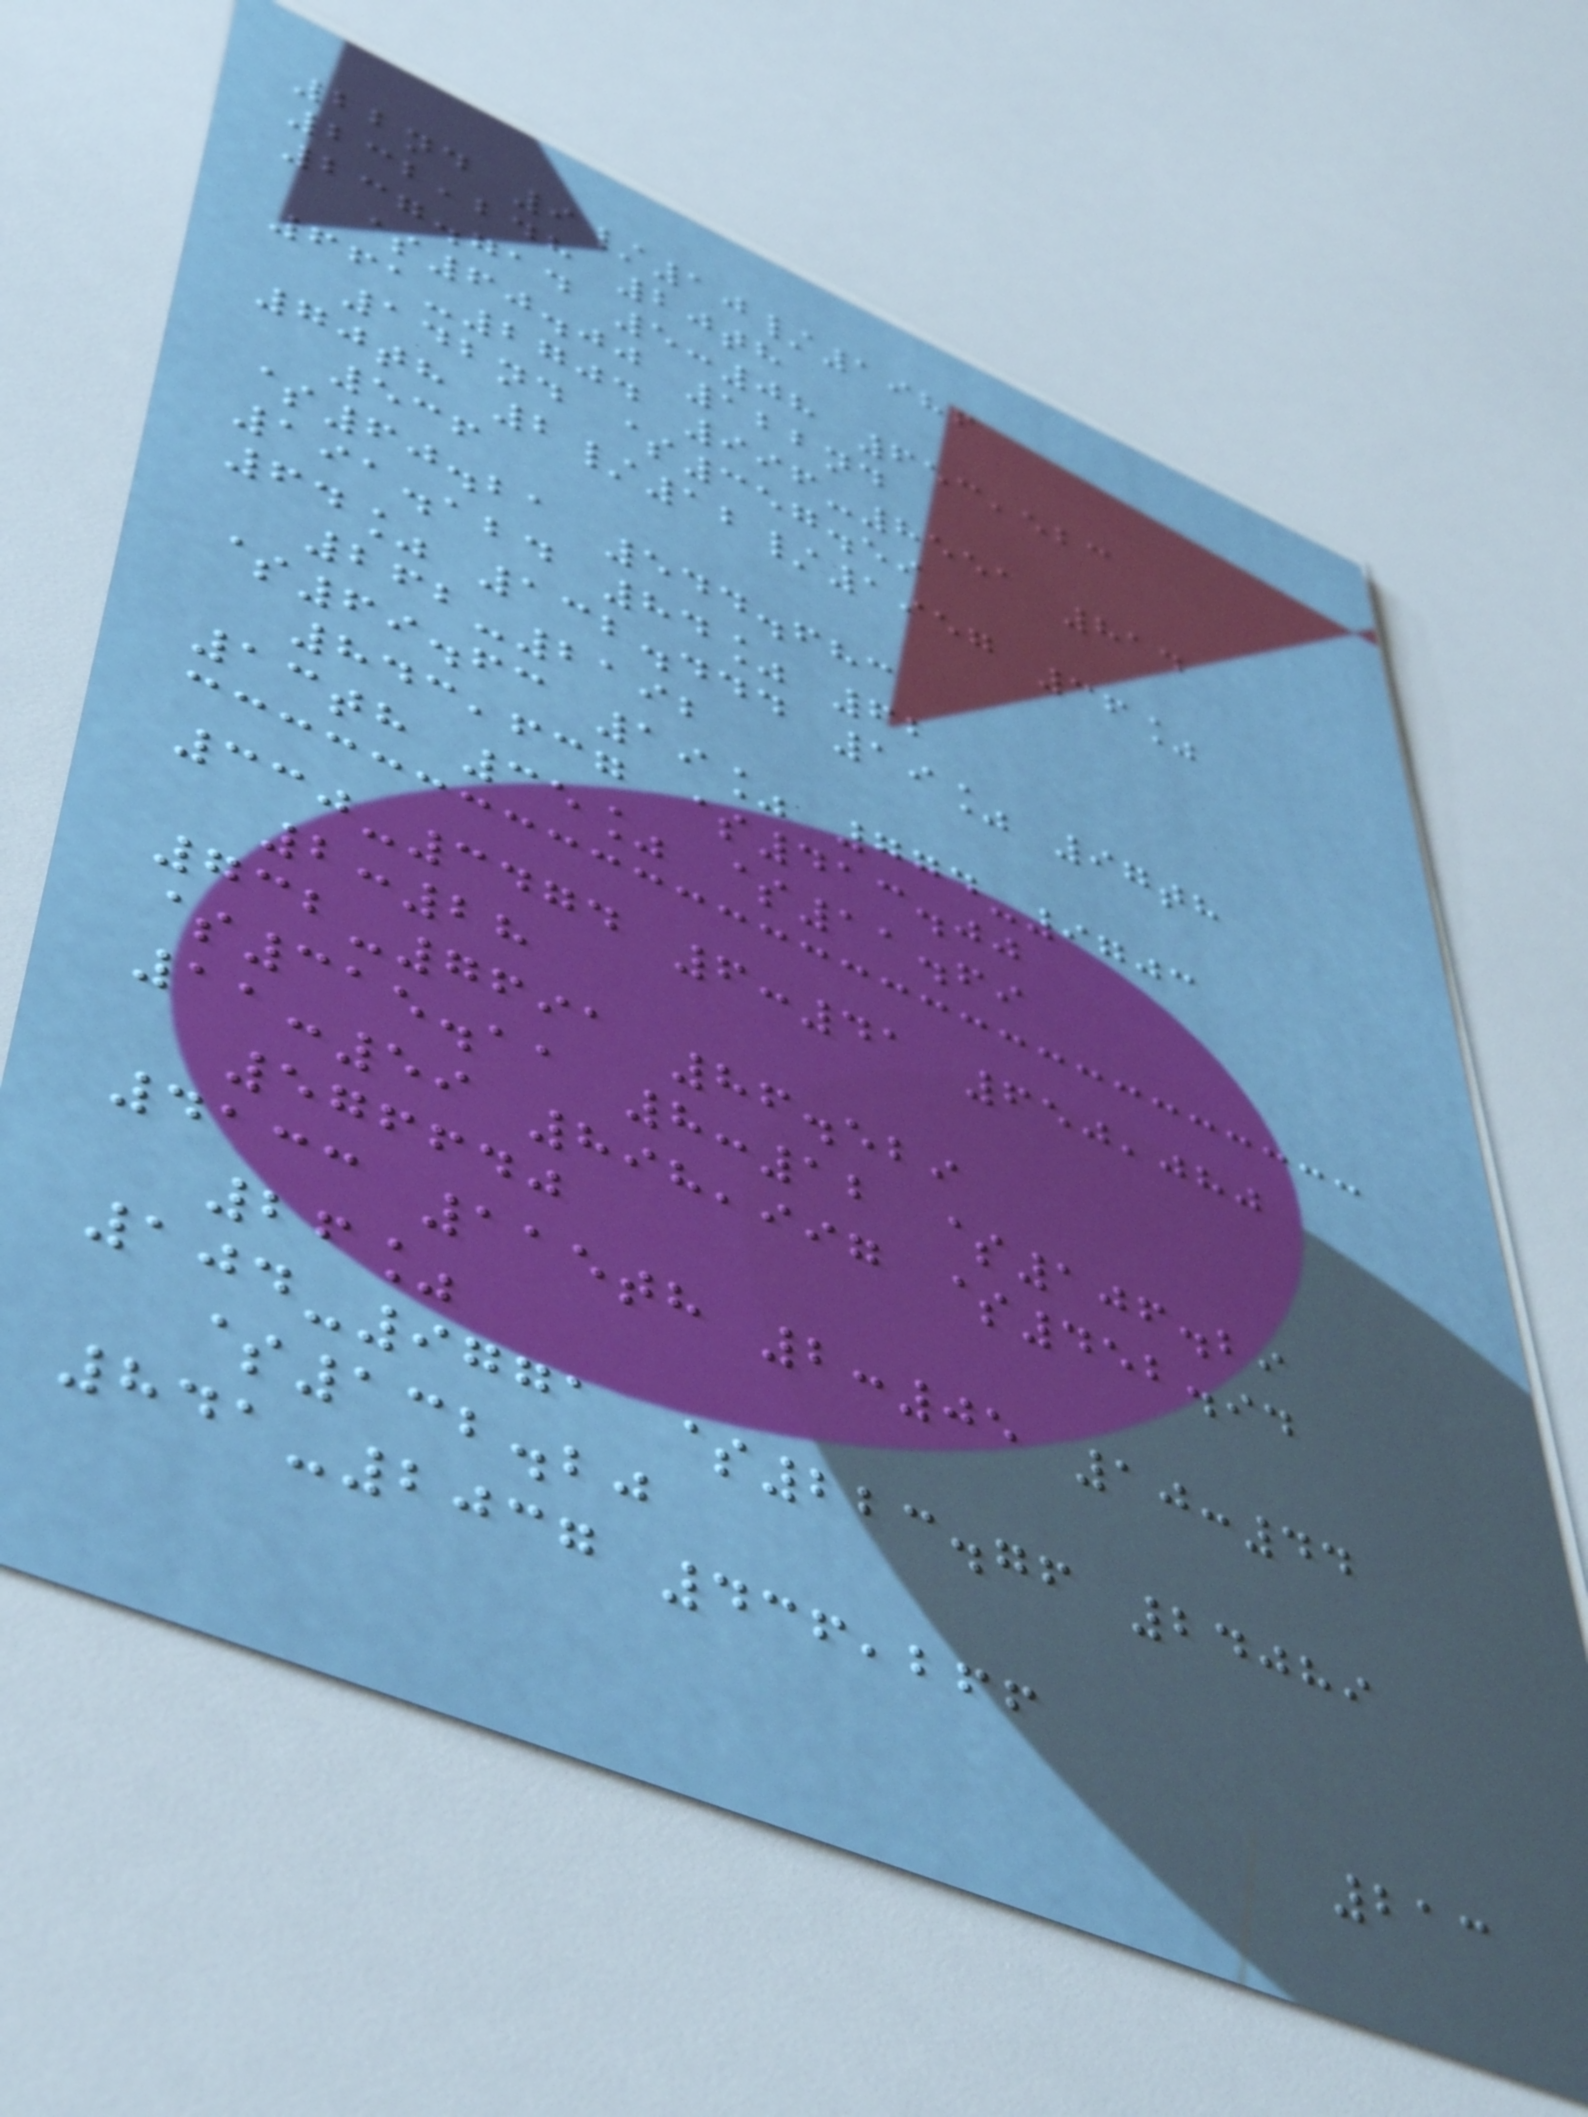22nd 9/10/1986
232,248 20th
237.714 5:08 653,523
$60.00 122nd
661-2704 996-8551 814
142nd $357.59
70th 2/12/1957 36%
536
$60.21 544.683
191.124 84% 62
64% 132.444 19% 97th
262-2192
$69.63 19% 774-9703
843,637 $413.00
13th 35% $11.69
330-3474 6:41 650,080
2:28
732-7691 86.529
$315.11 8:12 $106.29
11:59 898,997 $452.94
576640
4133 115th 2:05 10:44
26%
104-9771 $223.76 24089
$132.20
841-2037 436,266
213
